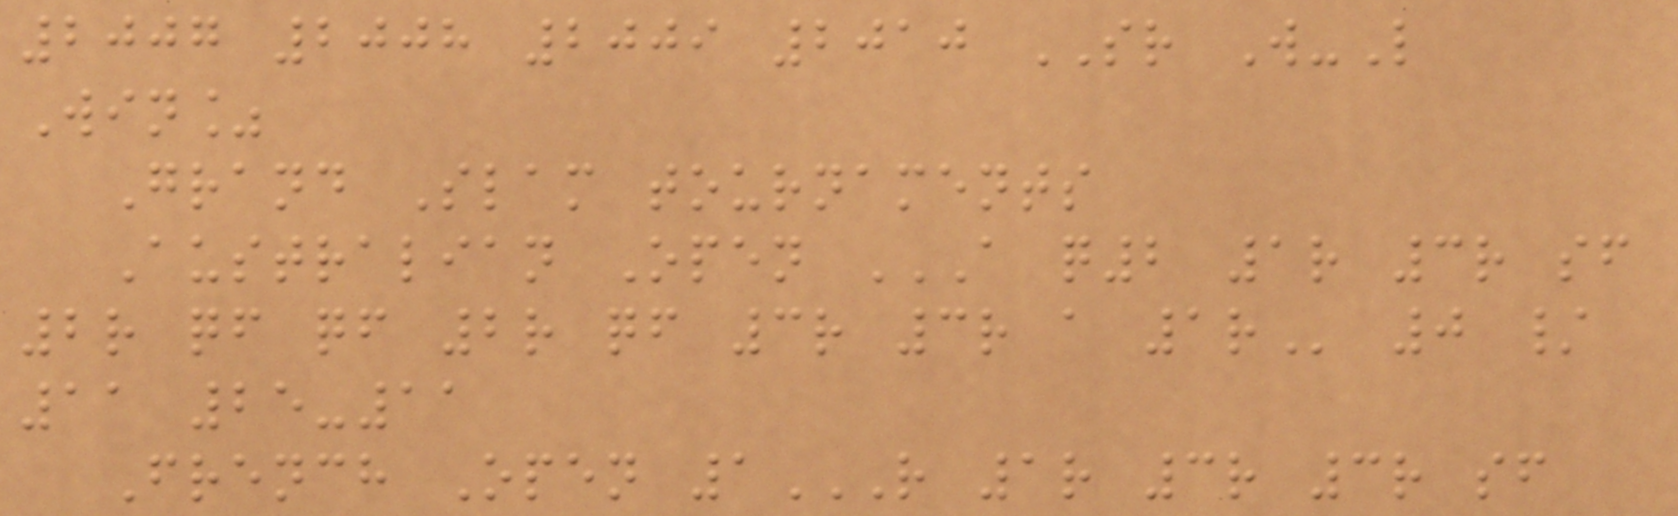2007 2008 2009 2010 SR W-L
Win%
Grand Slam tournaments
Australian Open A Q2 1R 3R SF
2R QF QF 2R QF 3R 3R A 1R 0 /
11 25-11
French Open 1R 1R 3R 3R SF
